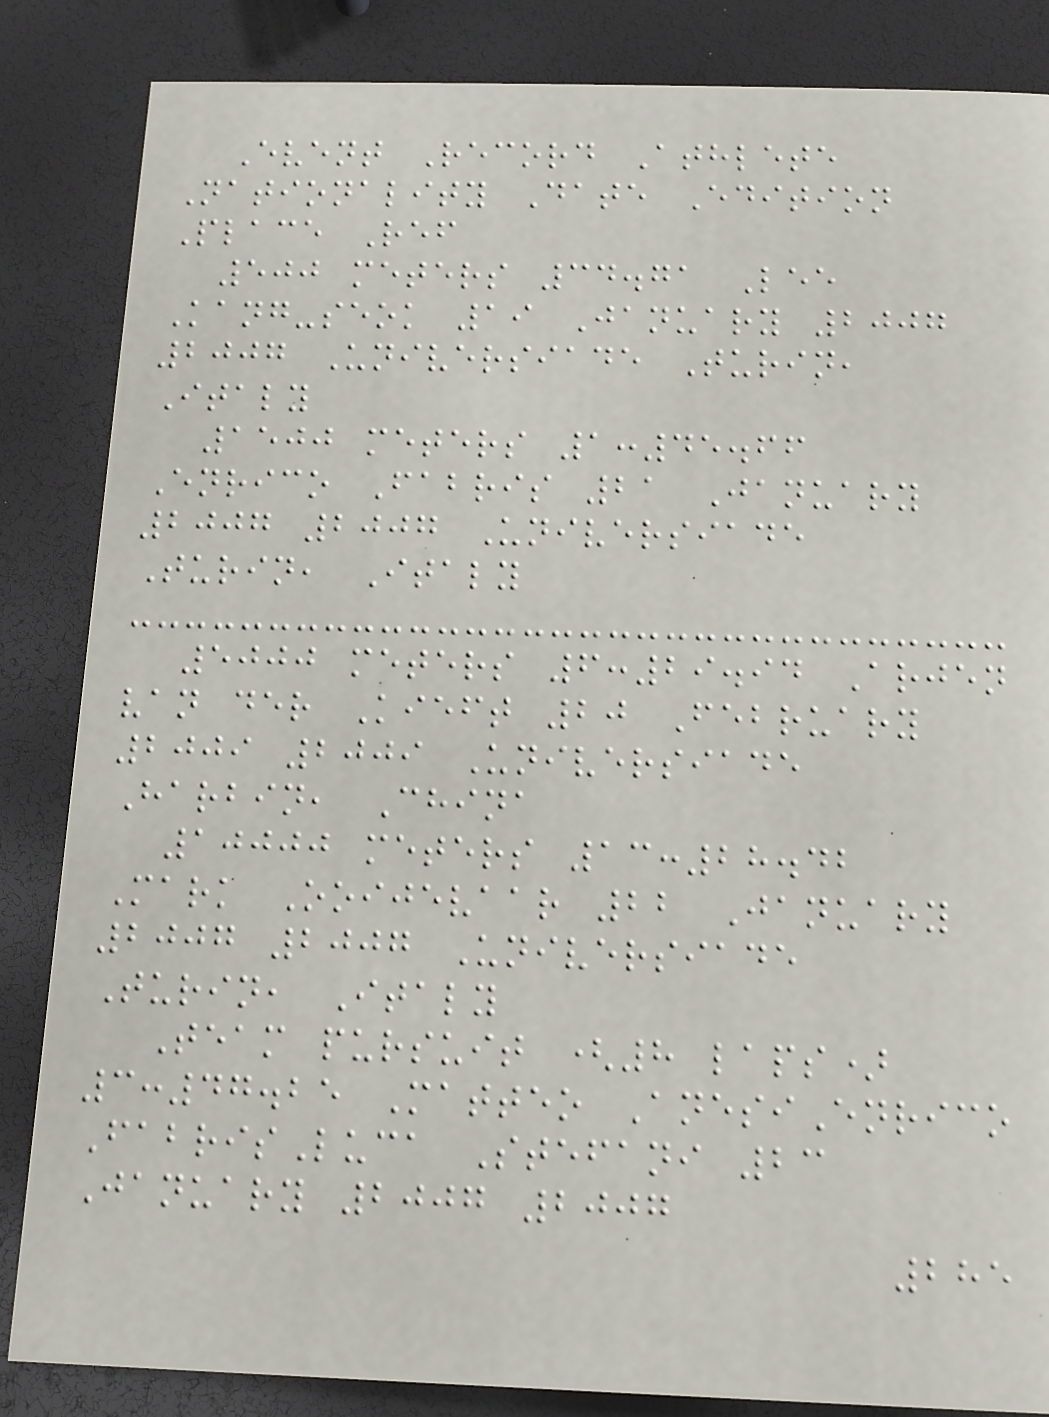Event Record Athlete
Nationality Date Edition
Place Ref
500 meters 34.71 Lee
Kang-seok 19 January 2007
2007 Universiade Turin,
Italy
1500 meters 1:45.66
Enrico Fabris 21 January
2007 2007 Universiade
Turin, Italy
5000 meters 6:29.94 Arjen
van der Kieft 20 February
2009 2009 Universiade
Harbin, China
10000 meters 13:28.42
Mark Ooijevaar 22 January
2007 2007 Universiade
Turin, Italy
Team pursuit (8 laps)
3:47.25 Matteo AnesiEnrico
FabrisLuca Stefani 23
January 2007 2007
285
